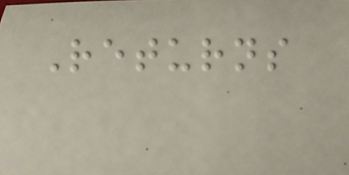Returns
